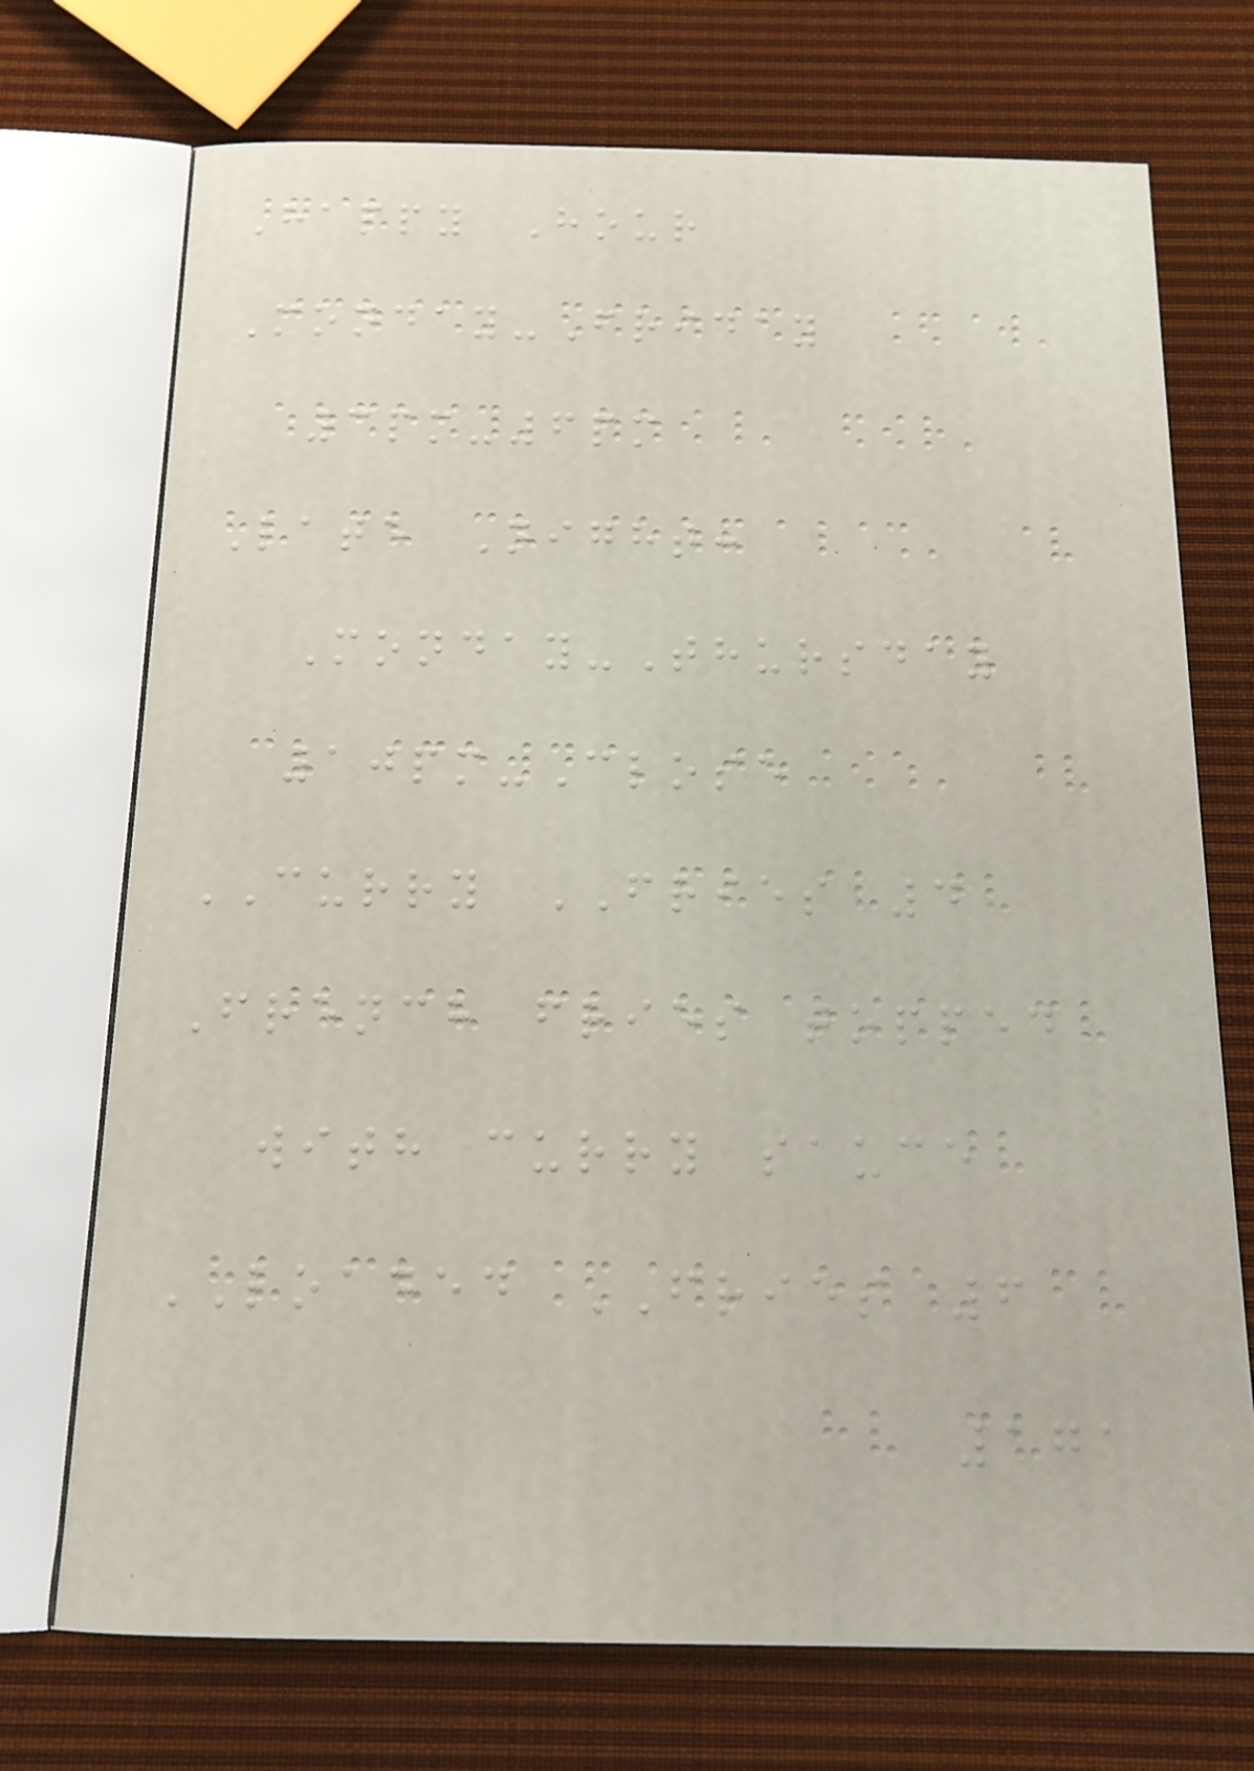Happy Hour
Monday-Friday
3pm-6pm
Late Night:
Monday-Thursday
10pm-Close
CURRY FRIES 4
French fries topped
with curry sauce
LOADED FRIES 6
171
